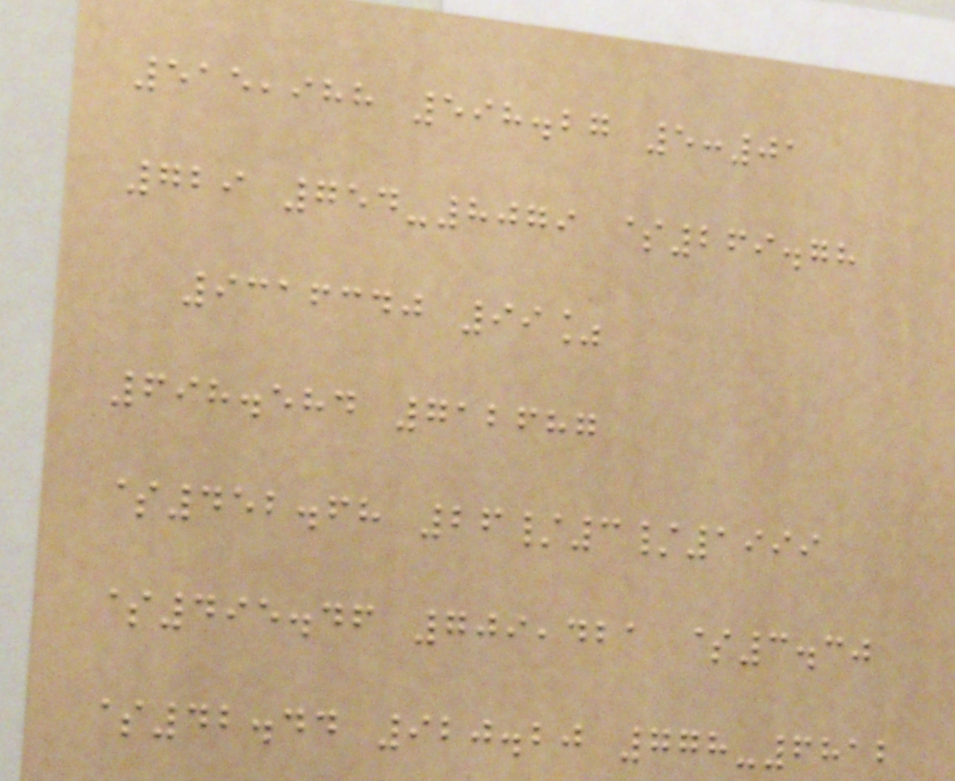515,988 598.27 5:01
729 754-8079 $269.78
9316340 99%
698.584 712687
$452.68 26/3/1999
$495.46 709,421 $3.30
$42.44 920.20 778-6812
